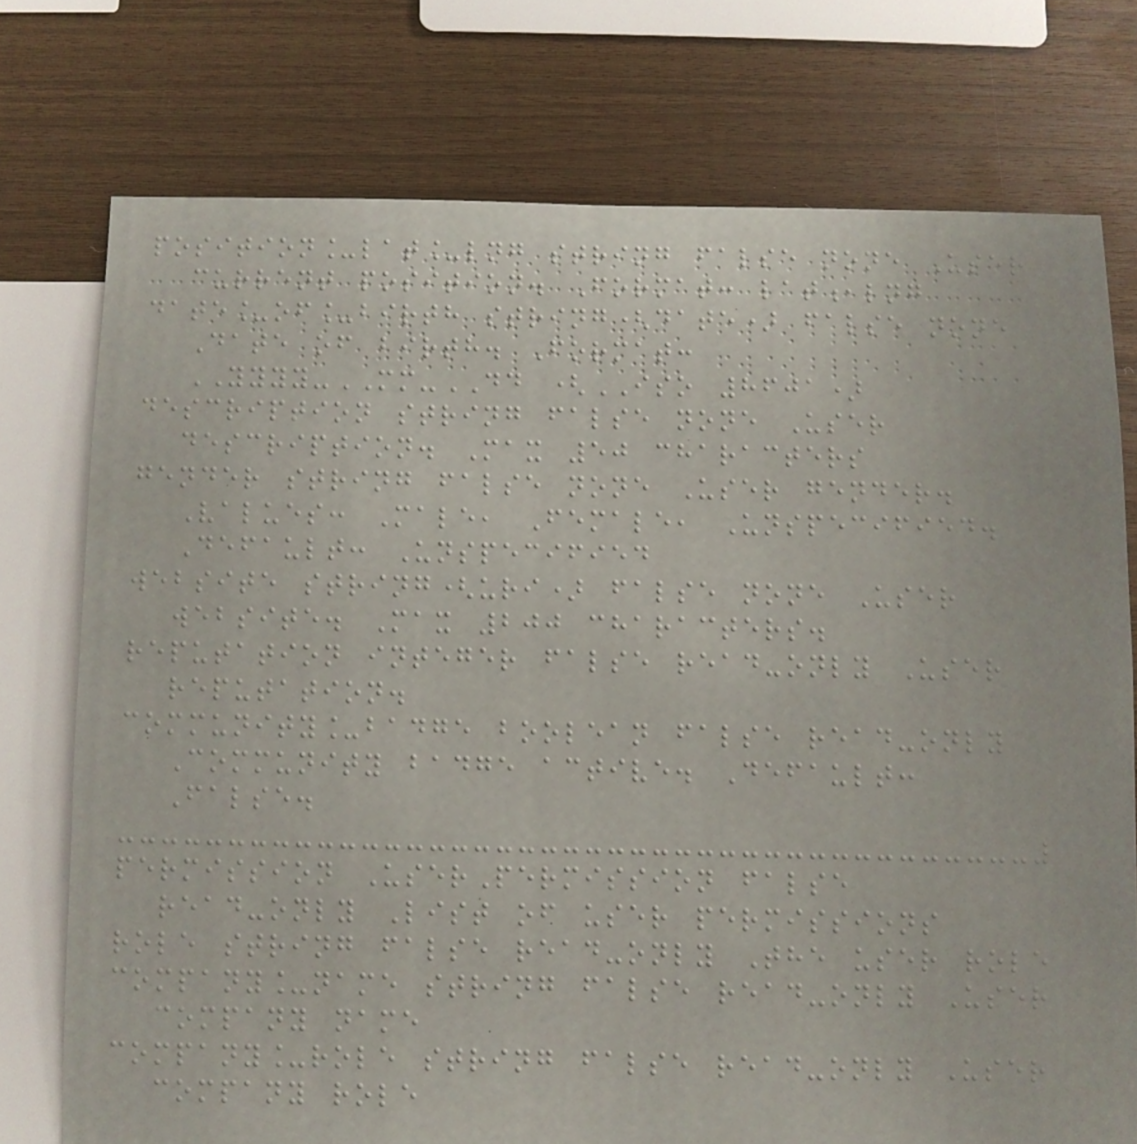position_lat_lng string false none User
current position. Format: lat,lng
date_of_birth string(date) false none
Date of birth. Format:
YYYY-MM-DD (ISO 8601)
description string false none User
description. Max 50 characters
gender string false none User gender.
Values: Male, Female, Unspecified.
Default: Unspecified
website string(uri) false none User
website. Max 200 characters.
reputation integer false read-only User
reputation.
community_badge boolean false read-only
Community badge active. Default:
False.
permission UserPermission false
read-only List of user permissions
role string false read-only The user role
company_name string false read-only User
company name
company_role string false read-only User
company role
